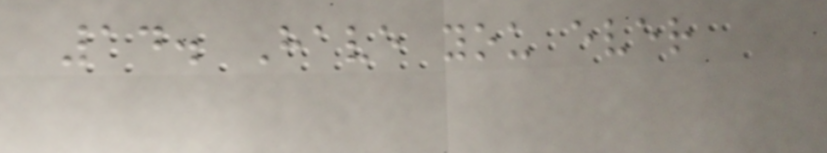14. Have you ever
